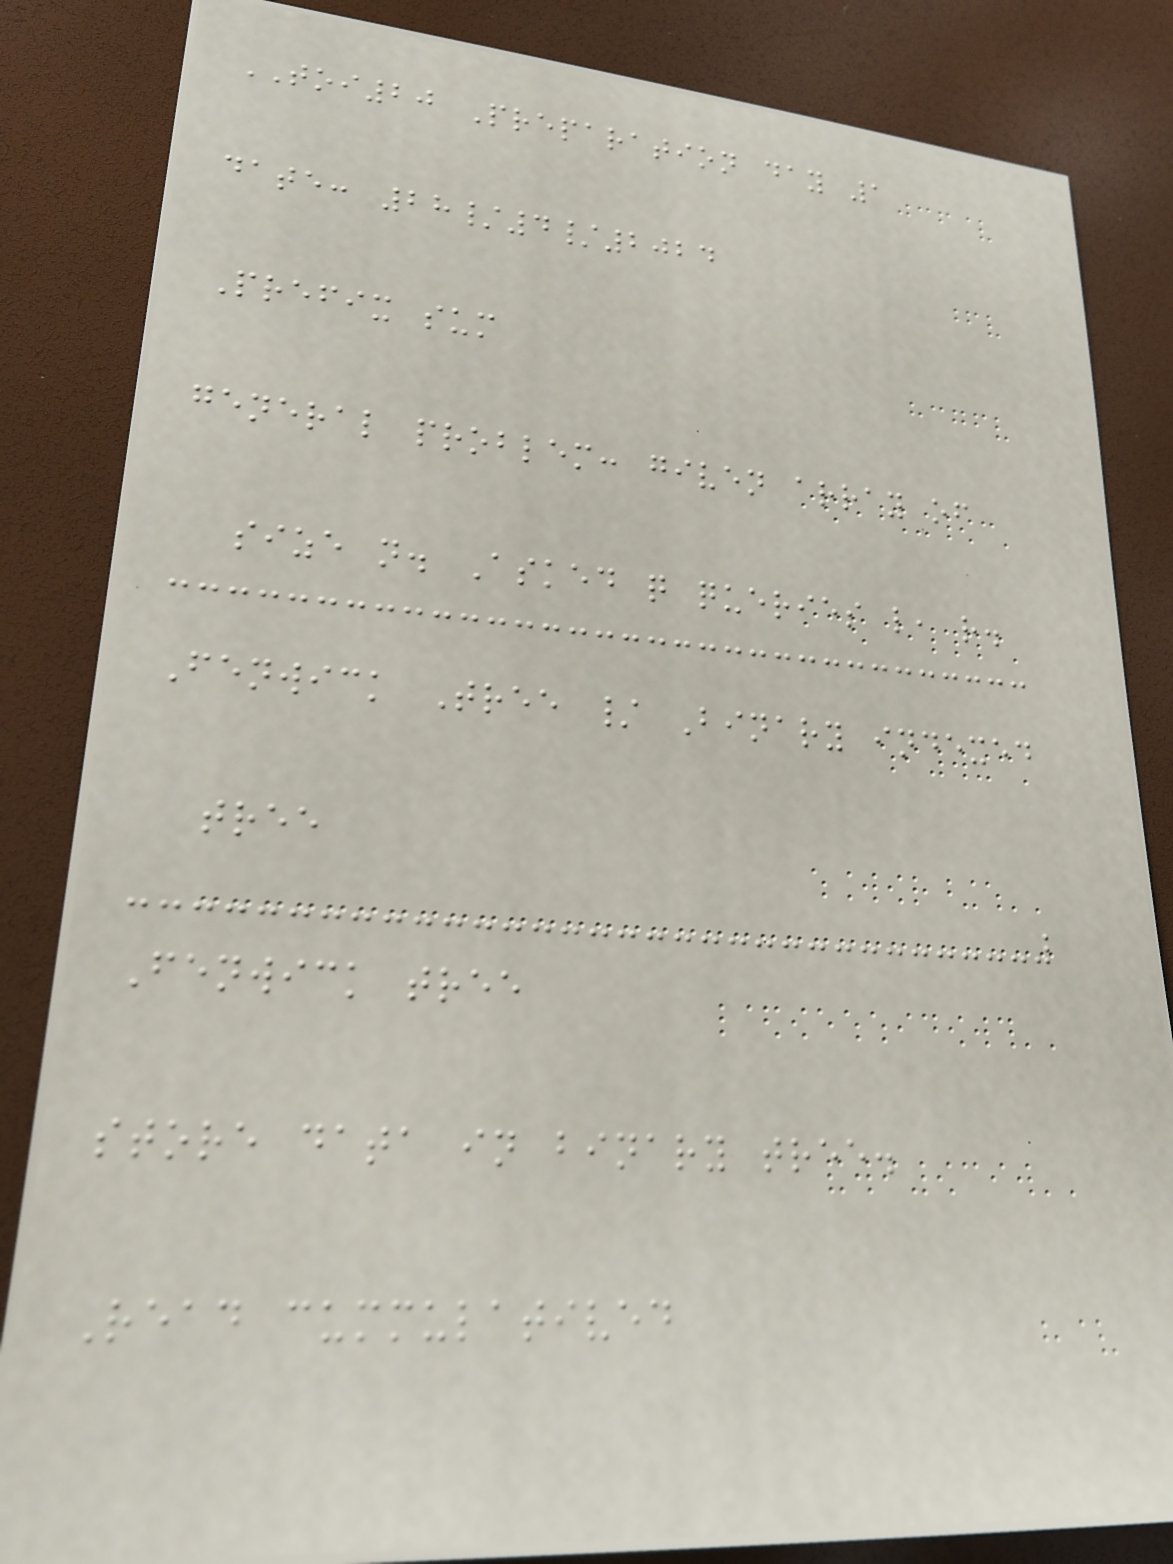TOI20 Preparation day 1
date: 28/4/2024
Prefix sum
general problem: given array of
size n. Asked q queries l, r.
Fenwick Tree / Binary indexed
tree
Fenwick tree
store data in binary tree.
Read cummulatived
